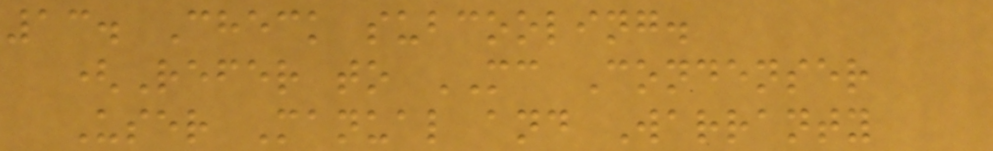13. Check subcooling.
(Refer to MC Condenser
User Manual and Warranty
